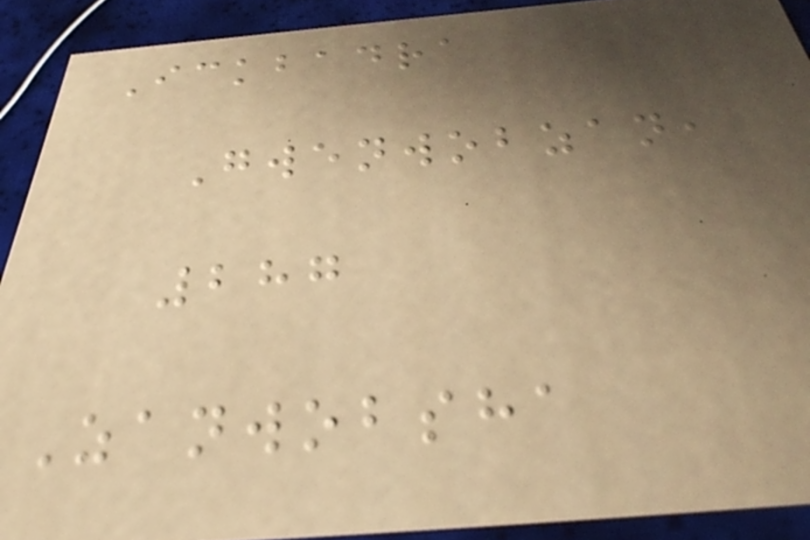Ickbadra
Gwenwobzan,
287
Zanwobsha
